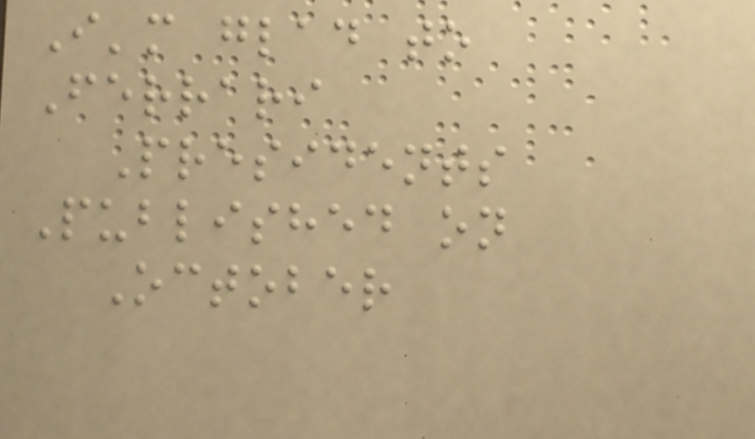I'm glad to
Ferrari
Presidents
Published on
October
